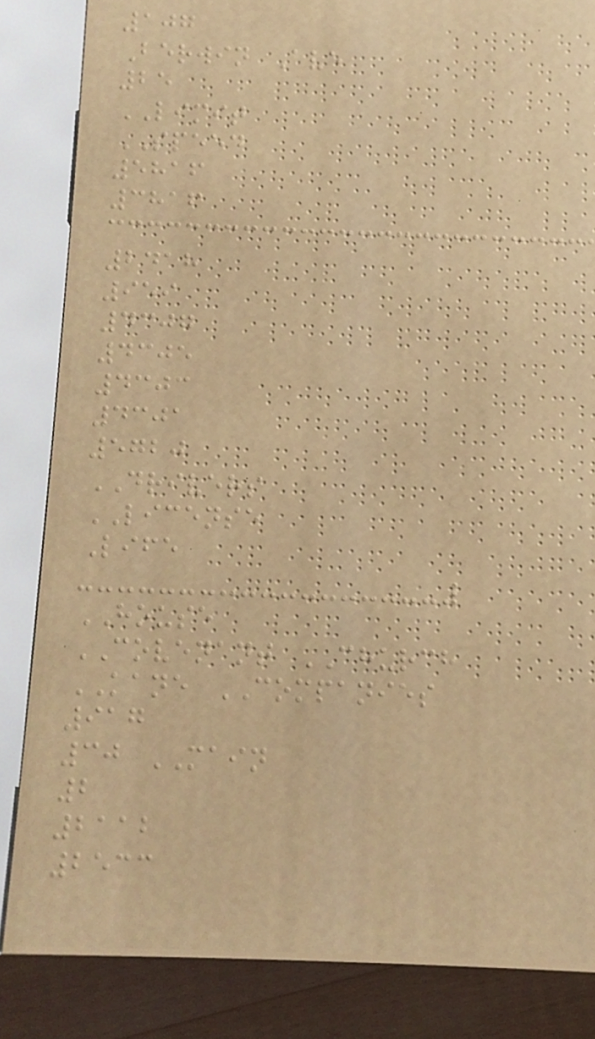107
Berwin Ave
25
LIMIT
SPEED
5816
3816
2418
959
4307
4305
4303
4301
5720
DRIVERS
LICENSE
Life
HOUSE
COVENANT CHURCH
KANE COMPANIES
917
30 MAIN
2
2112
2533
